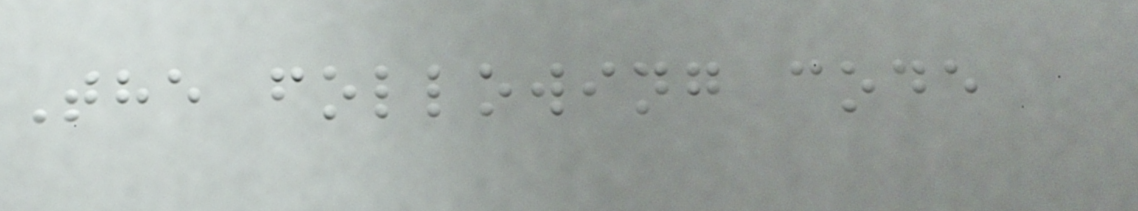The following code
